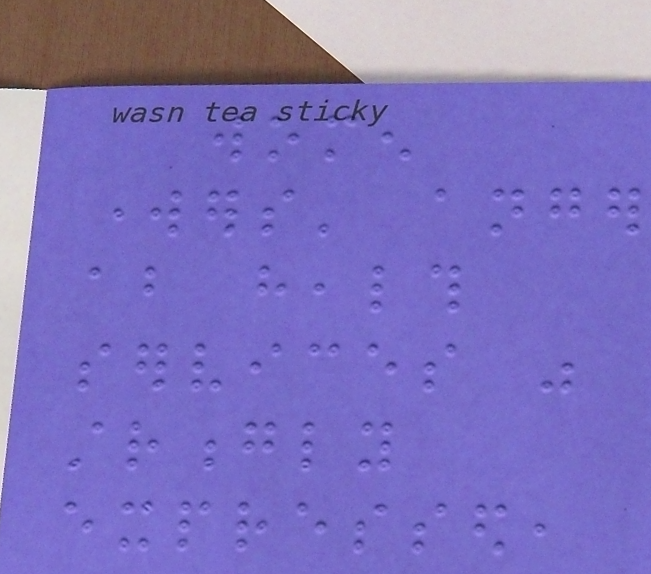women
workers' anger
about health
services was
strongly
expressed,
